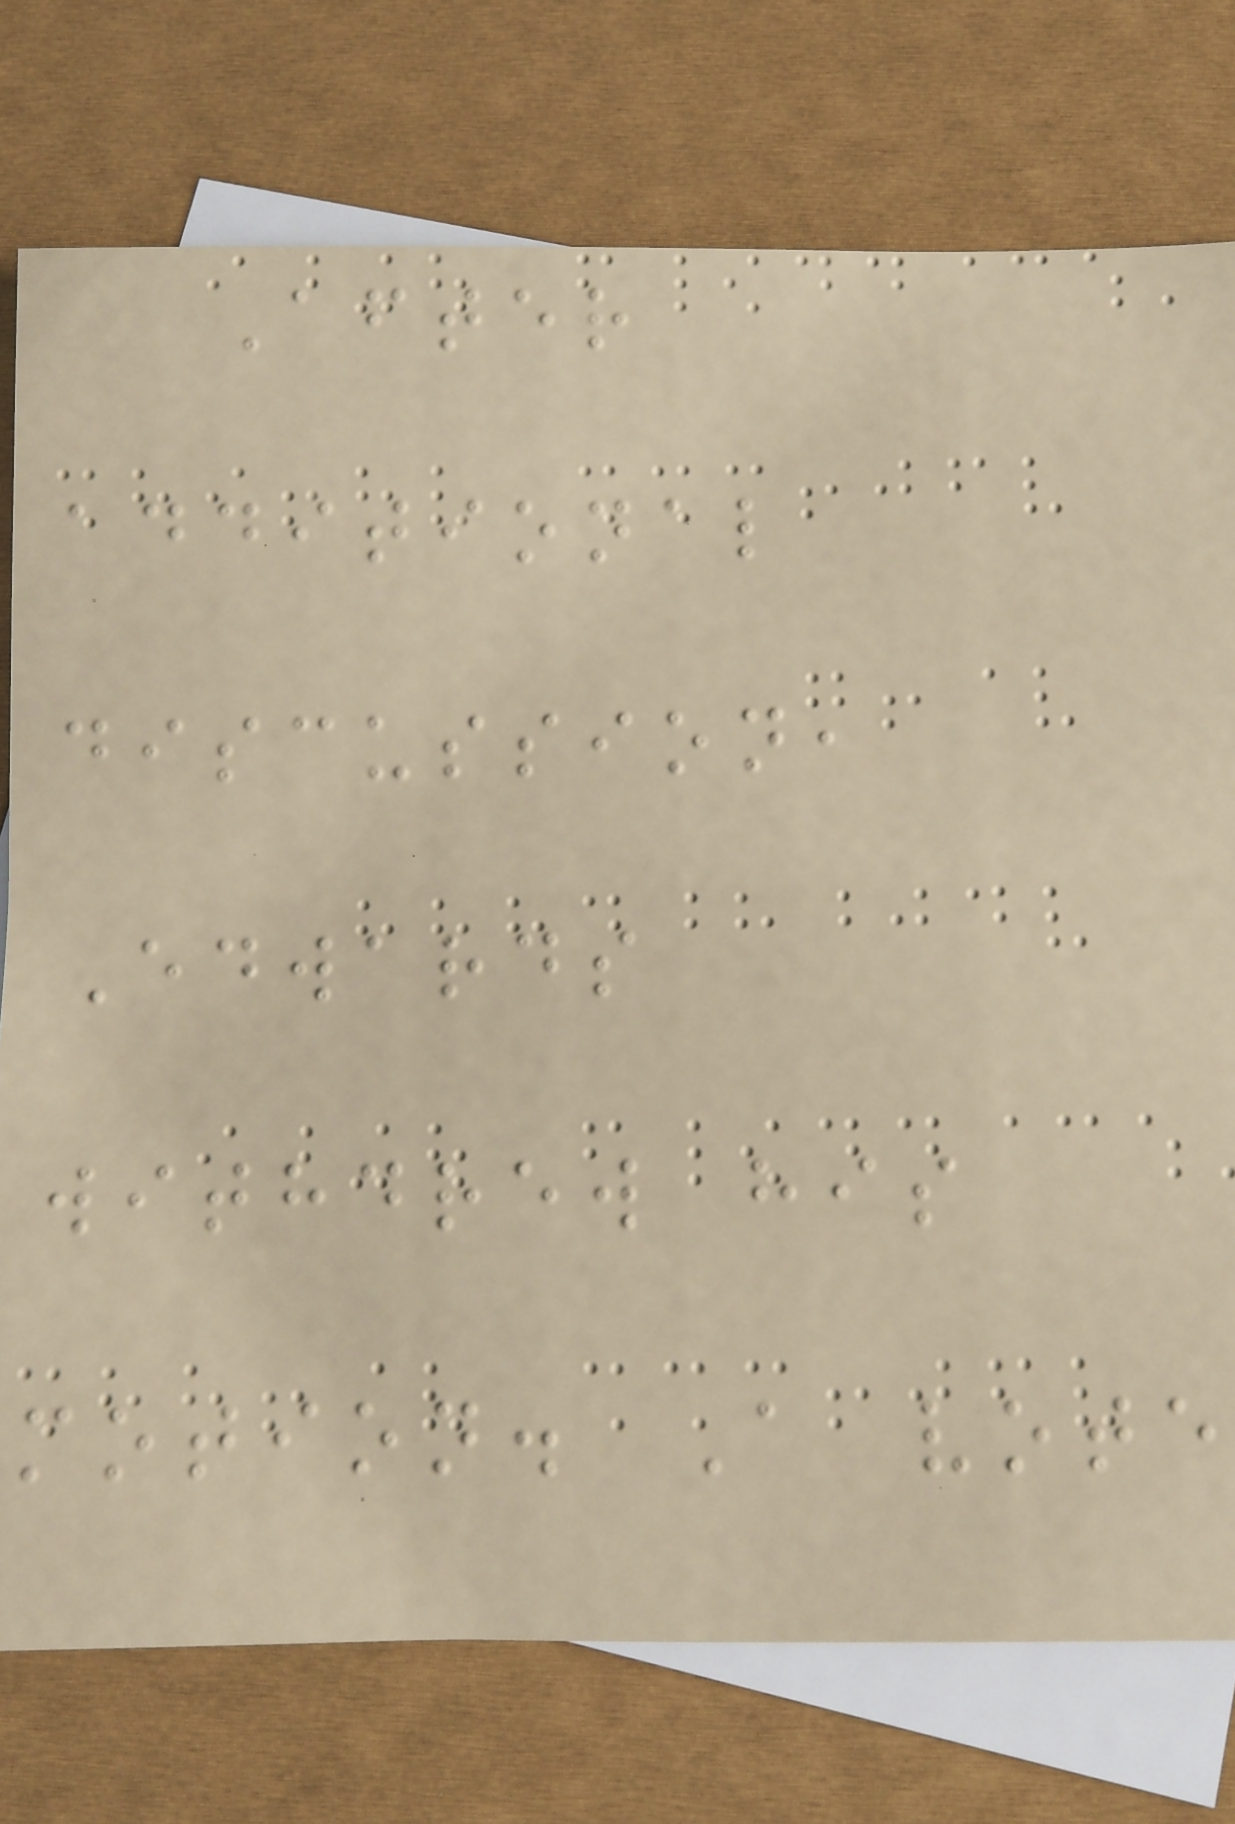After
additional
discussion,
Edwards
withdrew his
motion. A vote
